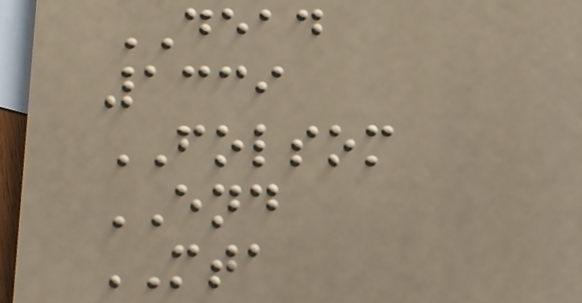DEAD
1339
FOLSOM
END
MTA
